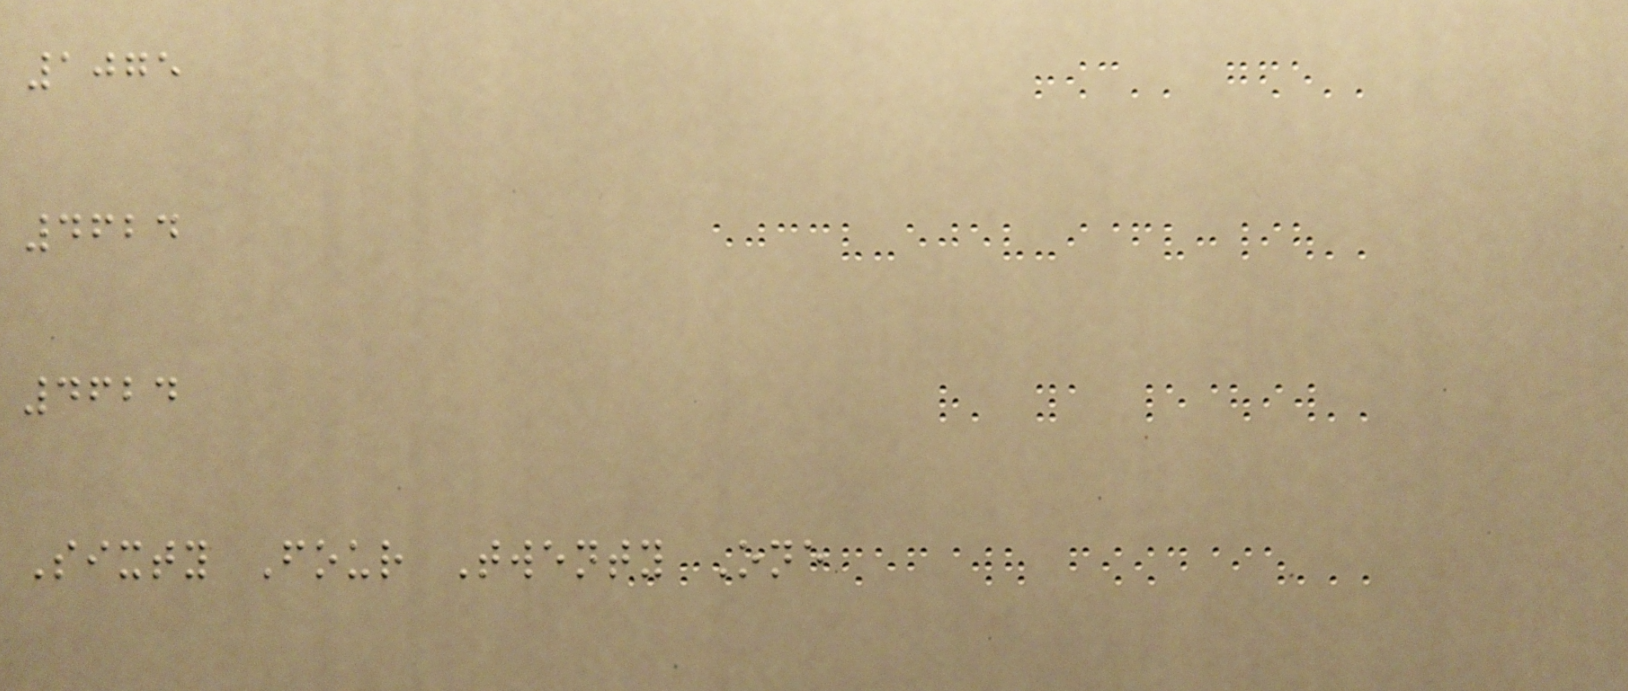1075
4624
4624
Sixty Four Twenty One
